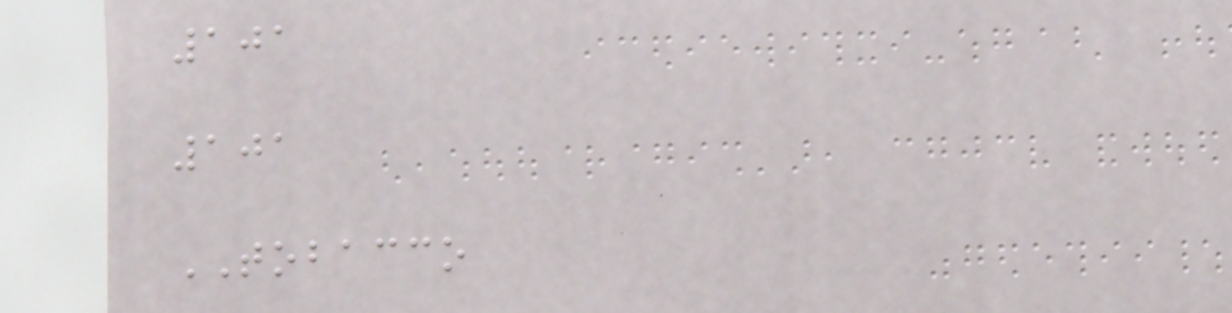101
101
TOBACCO
